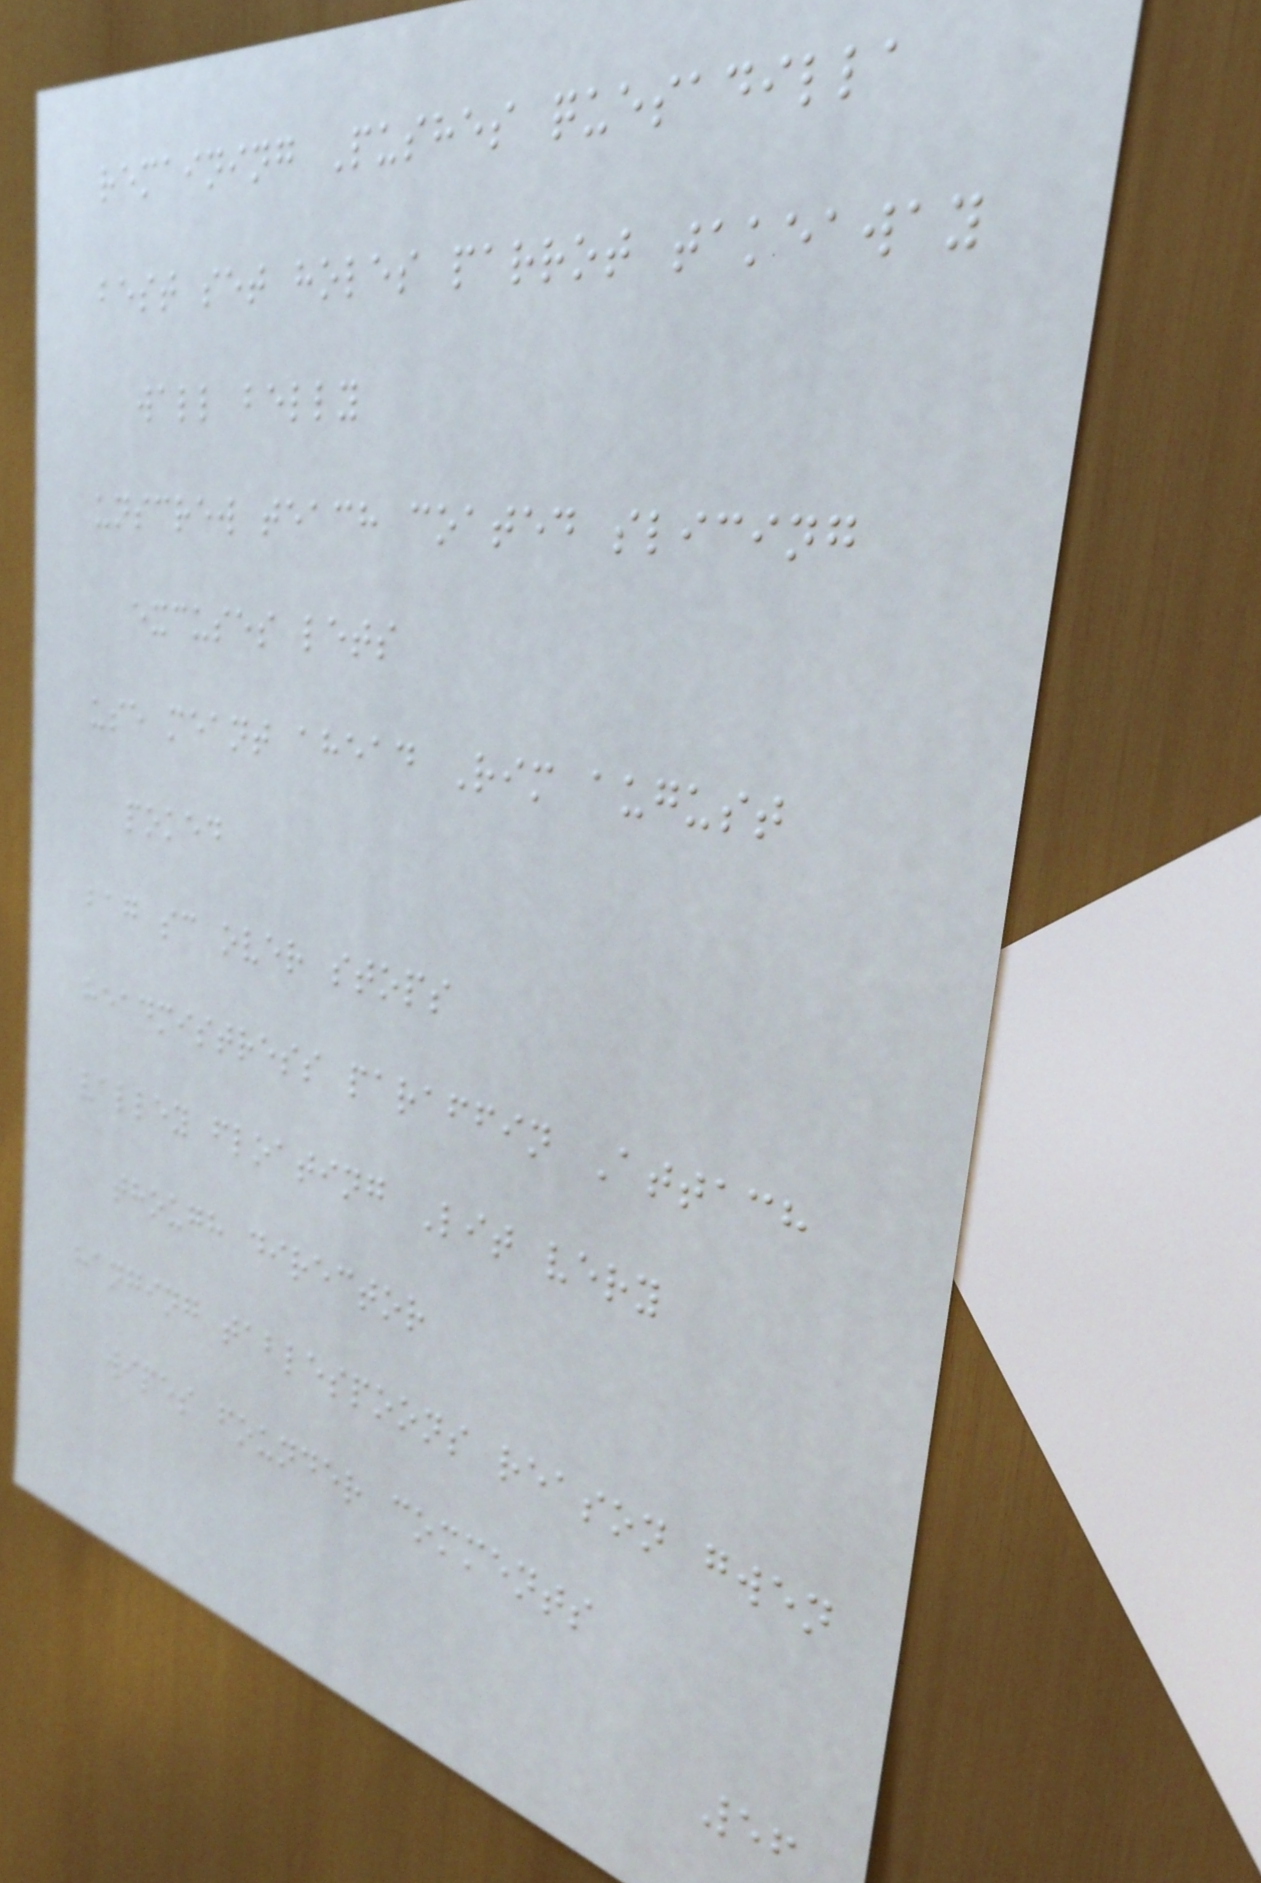remaining Pushes quesadilla
best set holes parrot takeaway
wall belly
unscrew teach coated slicing
excuses lets
use meant ahead Rim august
poked
bag sc over stops
headmistress paraffin Attach
valley floating Lit very
though director
hanging tablespoons reason gwen
wipes founder comments
56
